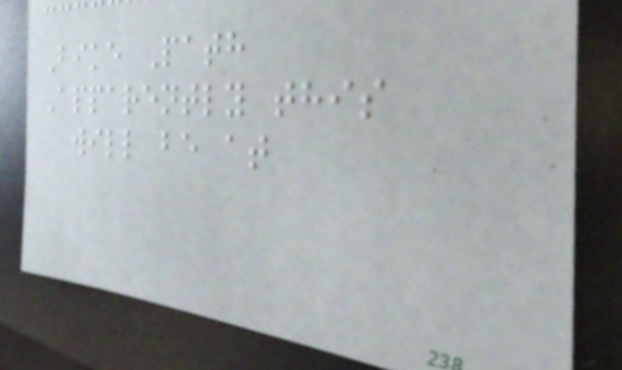Bike Path
Apparently this
will be at
